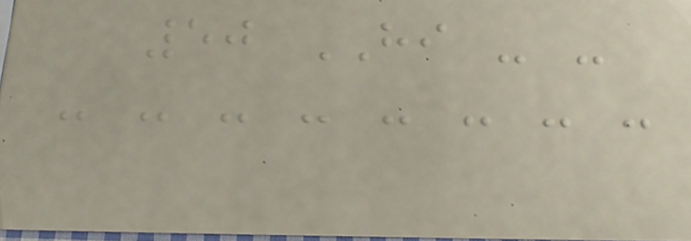50 HI - -
- - - - - - - -
